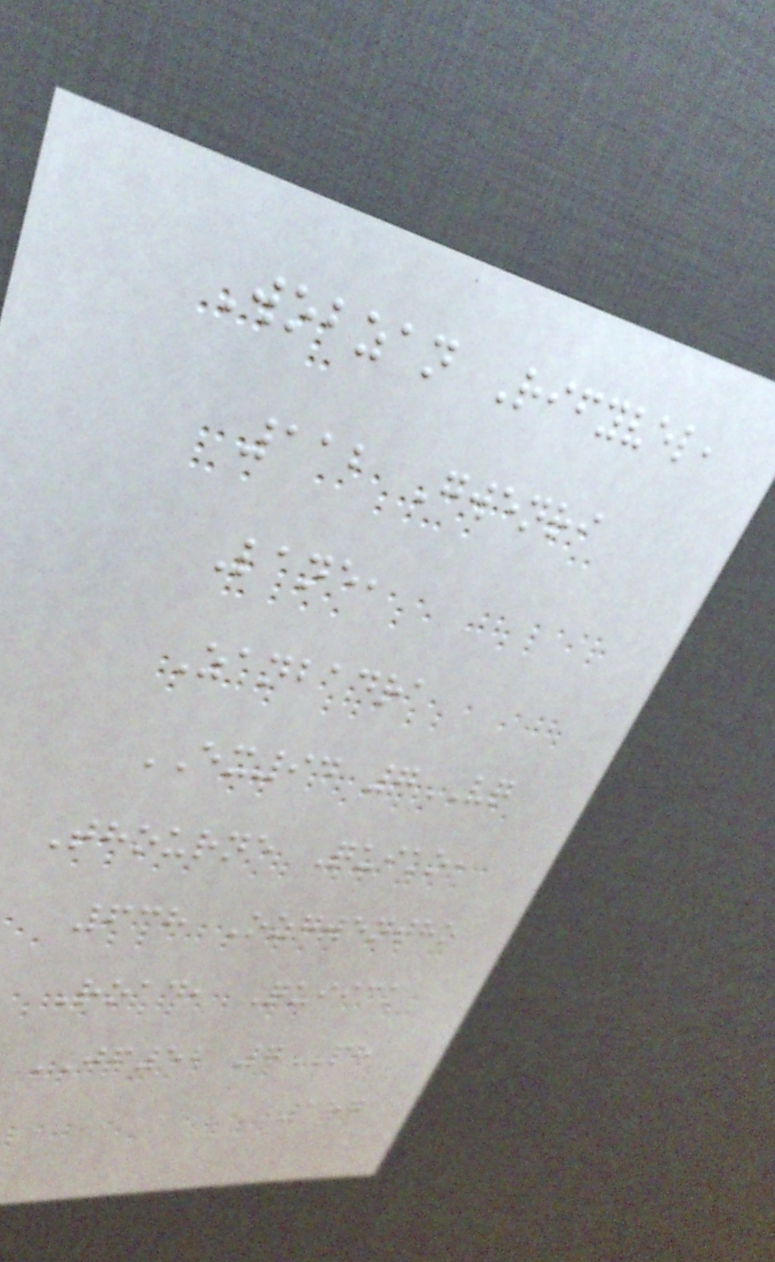Wobzan Rifyvel,
112 Gwenri
Lane,
Zanbadra
EX94 7VQ
Thourne Quiko,
638 Ozgwentho
Road, Quiick
JF52 7PH
187
